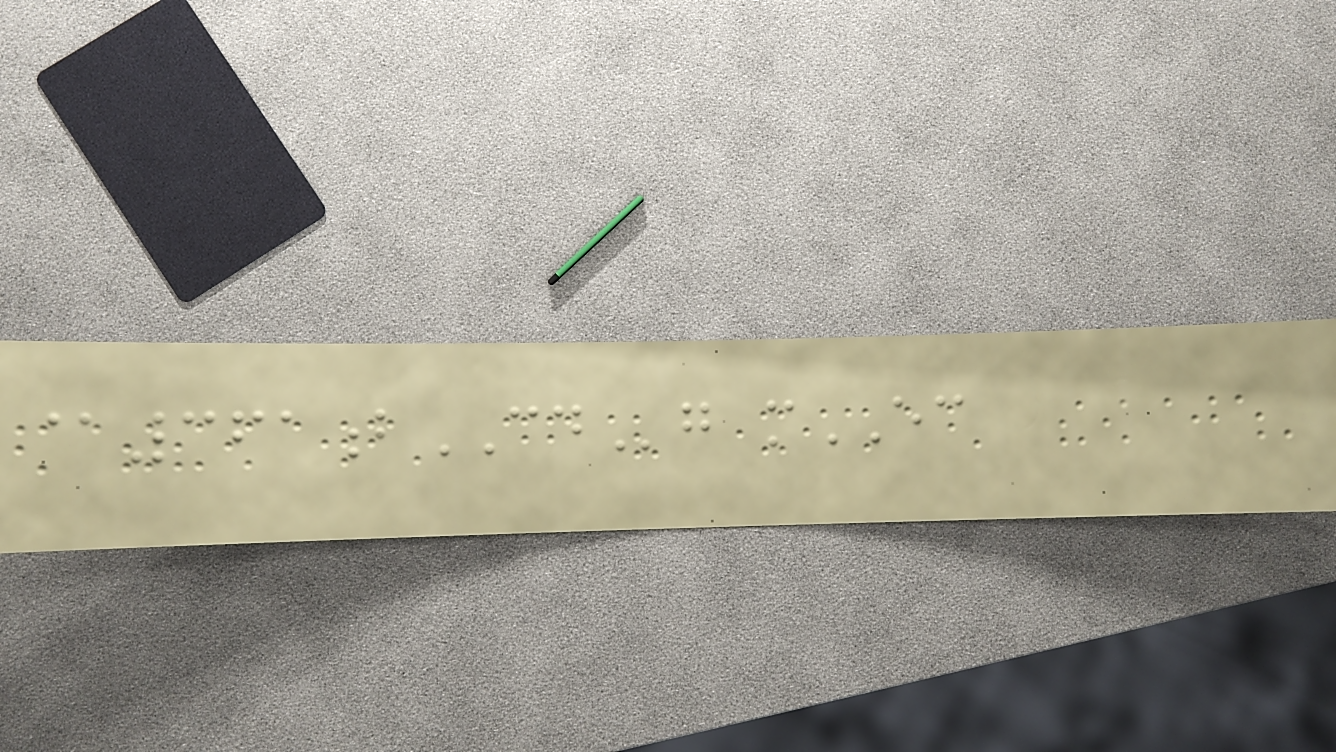@361bCDg mEC
